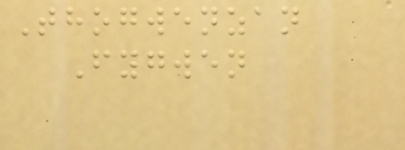Thogwenzan
Fygwen
